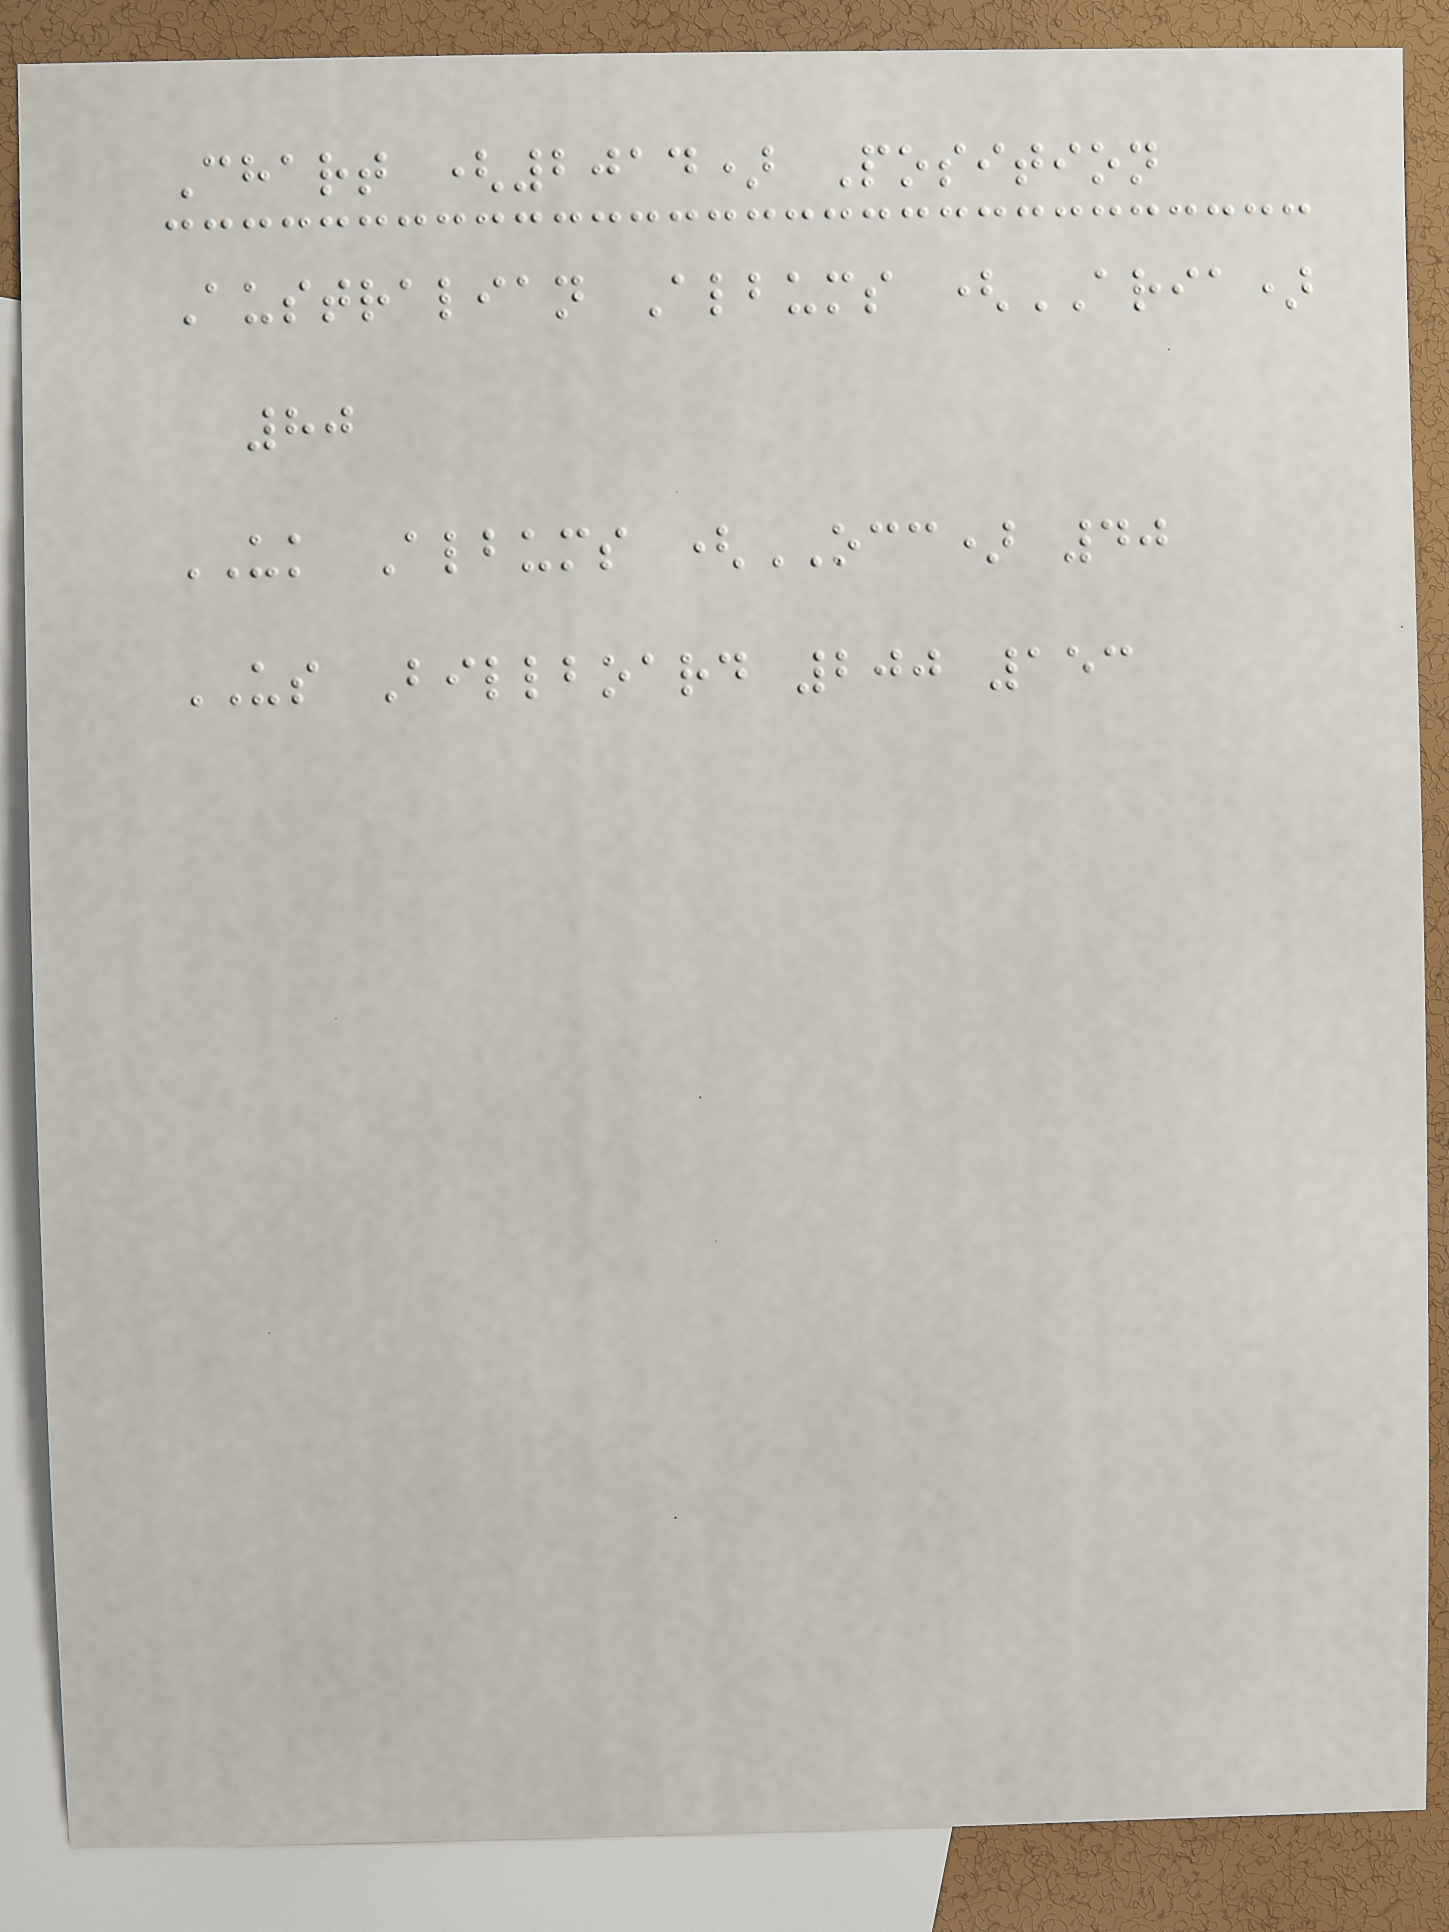Chart (2014) Position
Australian Albums (ARIA)
80
UK Albums (OCC) 40
US Billboard 200 153
